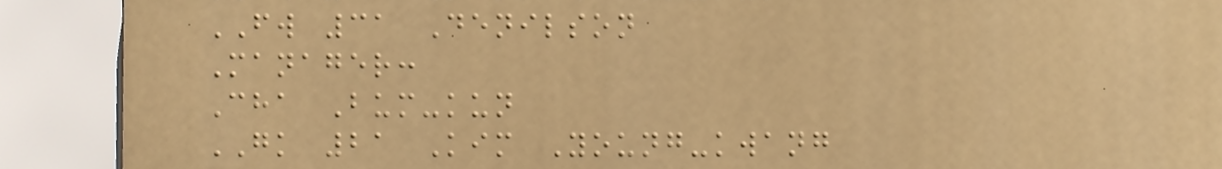FW 31 Denilson
Manager:
Cha Bum-kun
GK 21 Kim Young-kwang
